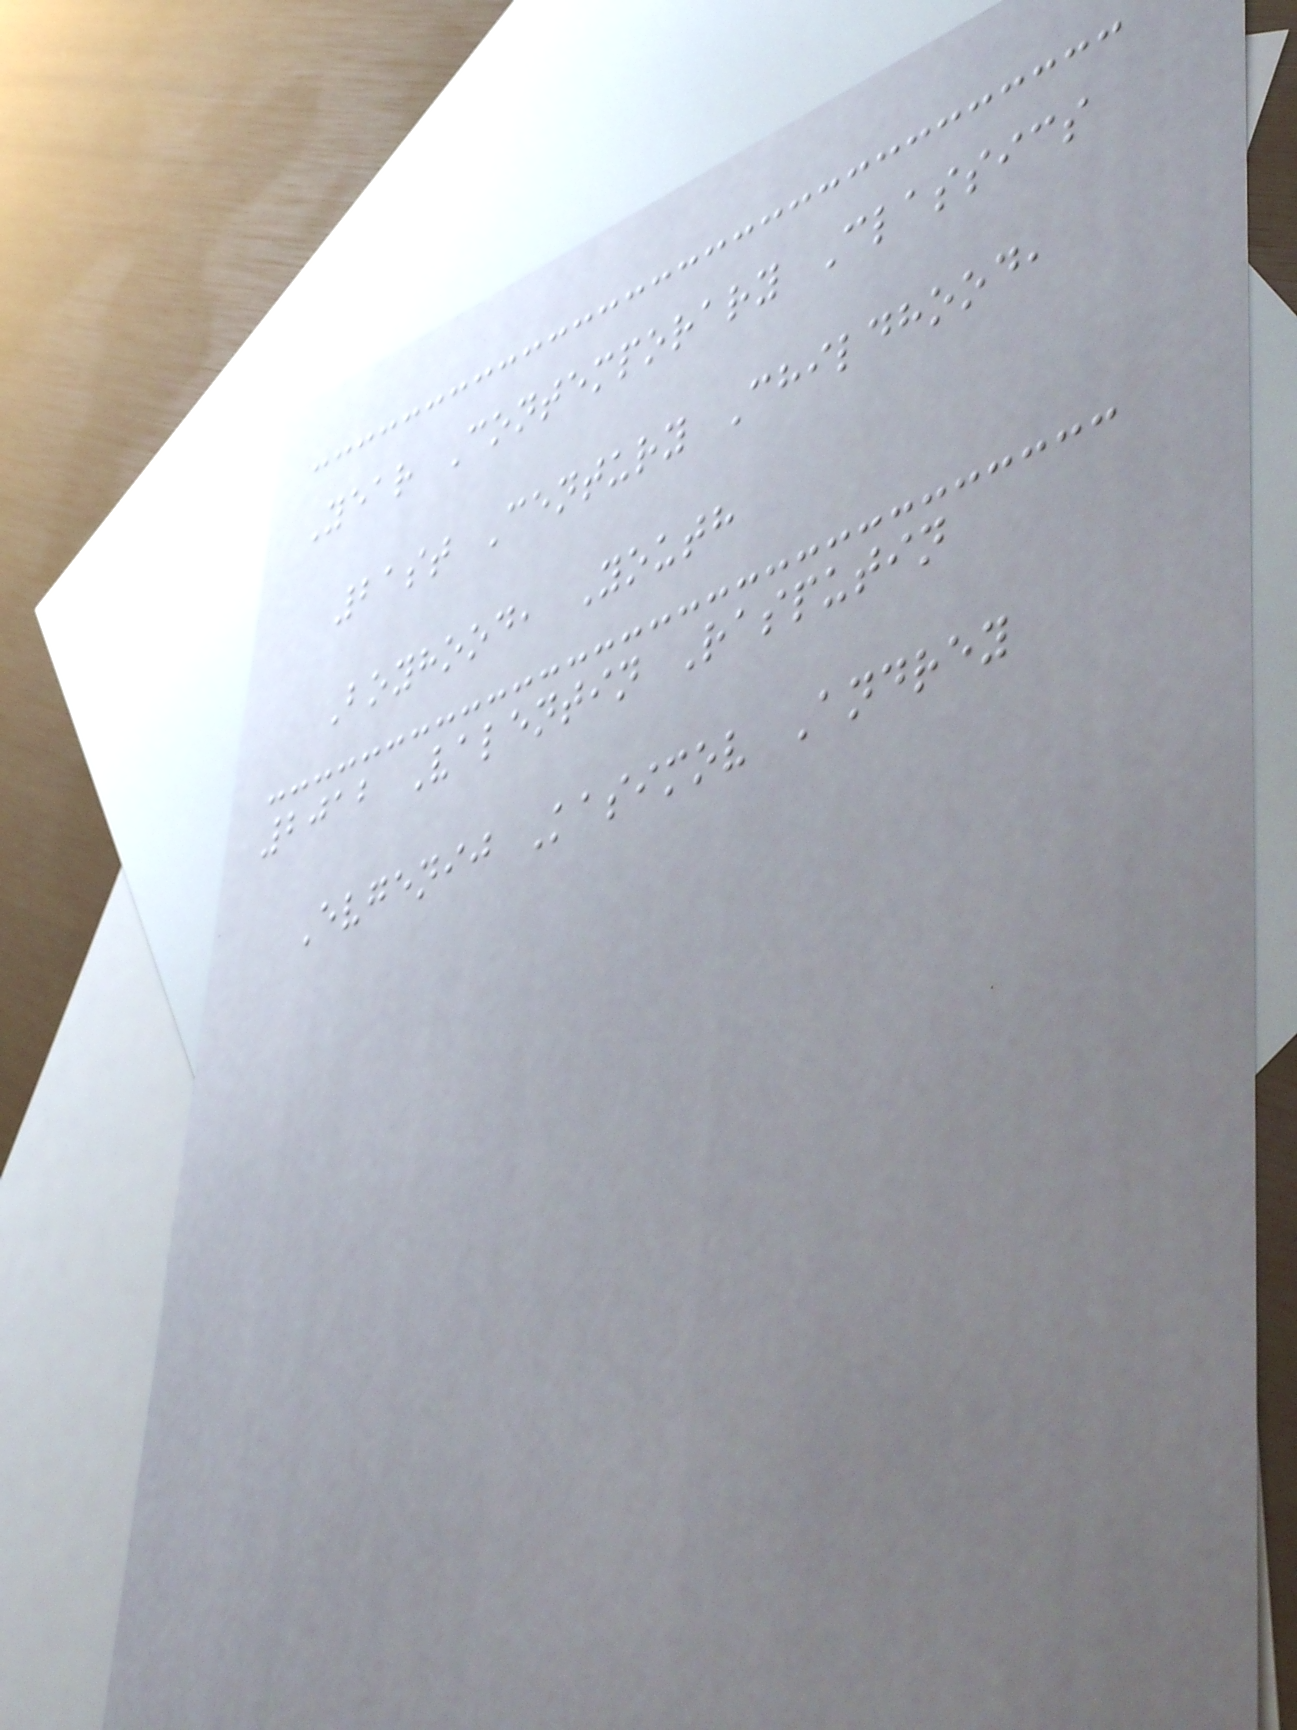Year Contemporary Classics
21st Century Childhood,
Boyhood, Youth
2012 Valentin Rasputin
Evgenij Kasimov Andrey
